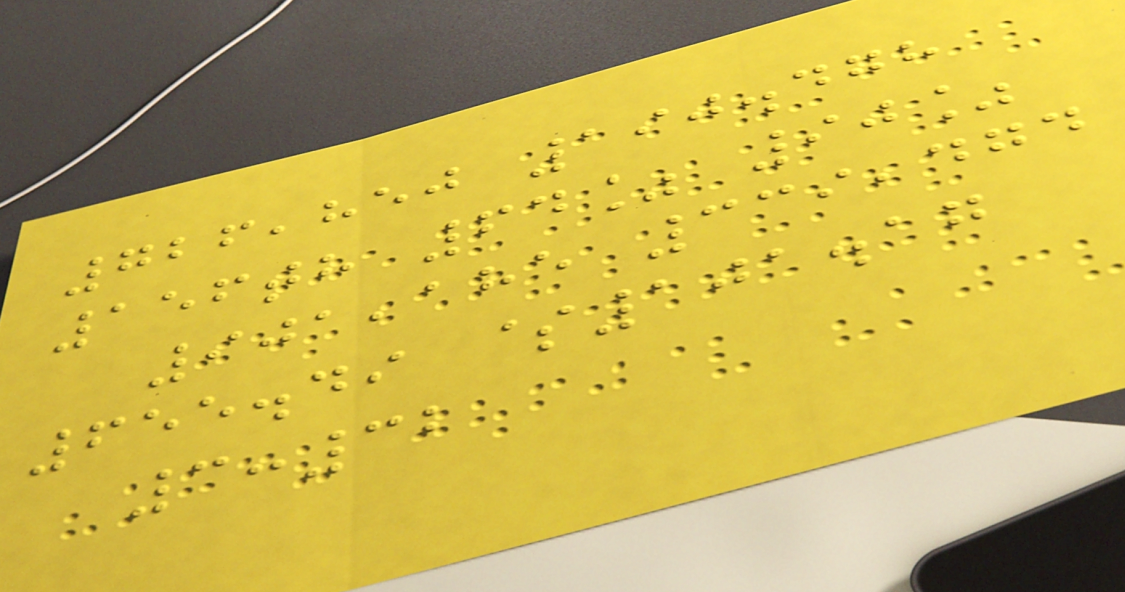726,850 190.478
156th 64% 90%
901,185 339,474
655.49 $101.17
3:32
